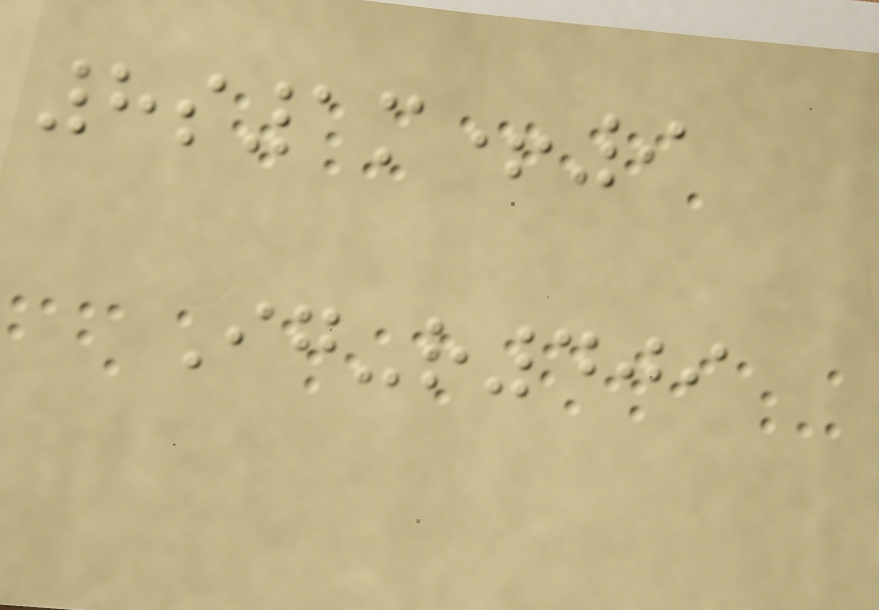8s1m+9
Ig-r409
